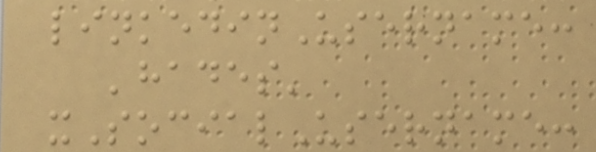linkedinUsername:
'hades'
xSocialUsername:
